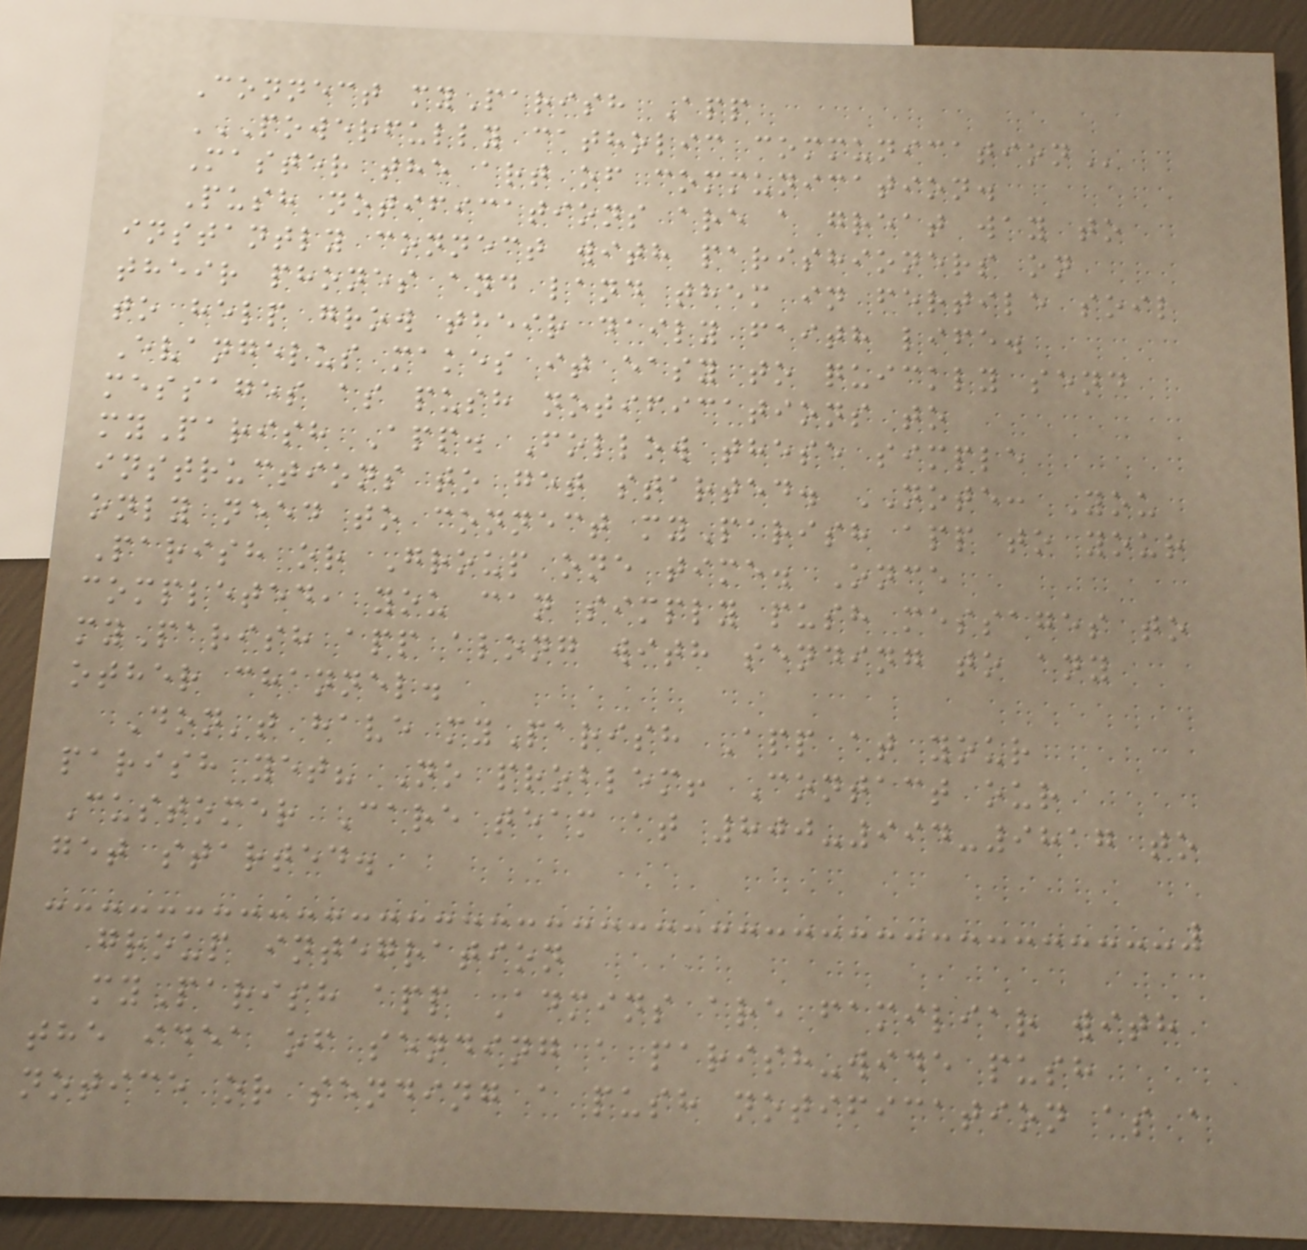Connect myParish App
POWERFULLY CATHOLIC COMMUNICATION
Master the art of communication.
Push notifications are a great way to
instantly connect with parishioners on
their phones and land them in fertile soil
to help grow their daily faith life.
Evangelus makes it easy to quickly send
messages as push notifications to
myParish App. Follow these simple
instructions to get started. NOTE: You
only need to connect myParish app to your
Parish or Group one time. Once
completed, you can simply push messages to
myParish app along with sending to any
other channel.
Don't have myParish App at your
parish yet? No problem! Contact our
Customer Care team at 800-994-9817 to
get started.
group integration
myParish app Admins are familiar with
the idea of sending a parish-wide push
notice or sending a push notification as a
